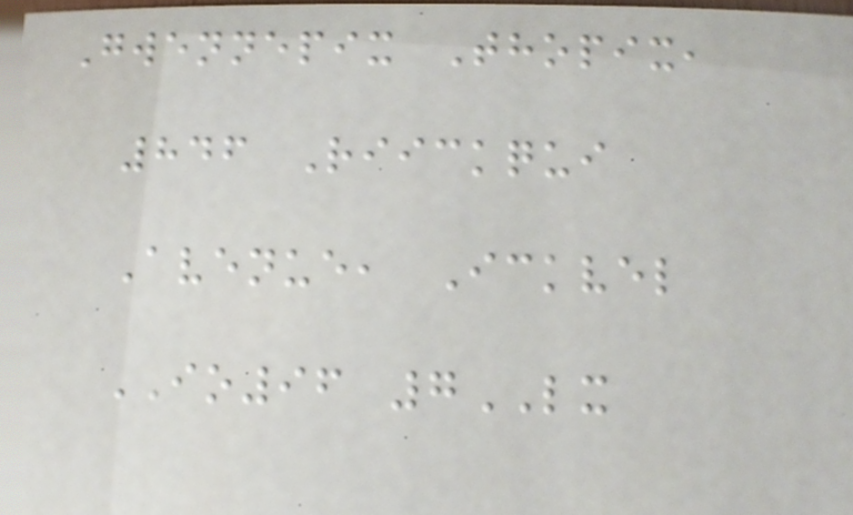Gwennepix Thopix,
846 Riickqui
Avenue, Ickvel
IO96 7LX
